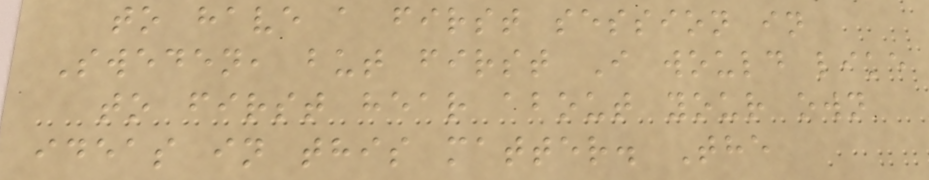to have a first session in
Sweden, but first I would like
to first hear about your own
ideas in this matter. The
